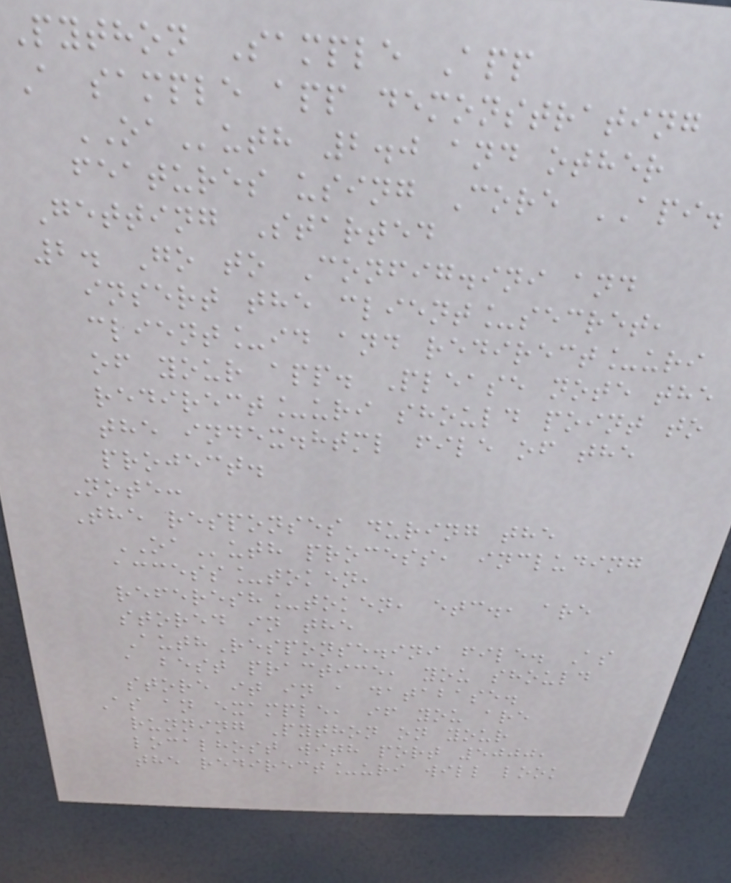Python Sample App
A sample app demonstrating
OAuth 2.0 and other
features using Core API.
Getting Started
2. Go to Config.ini and
insert the client_secret,
client_id and redirect_uri
of your app. Please note the
redirect_uri should point to
the index.html file of the
project.
Note:
The responses during the
OAuth process, including
access_token,
referesh_token, etc., are
stored in the
AuthResponse.ini file. As
a best practice, you should
store it in a database.
As an example, if you are
running Python on your
localhost with port 5000,
the redirect_uri will look
